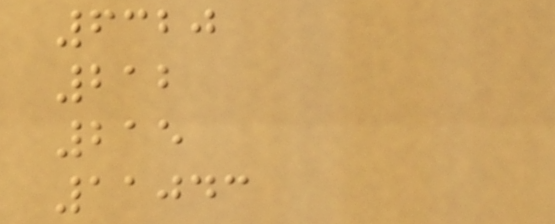6320
212
215
11043
